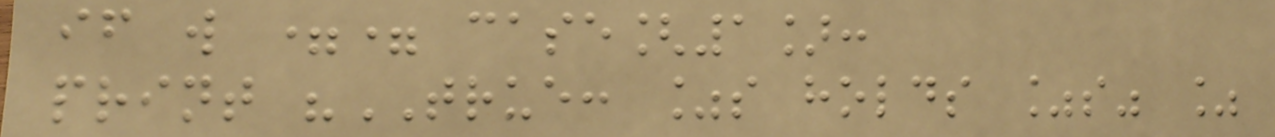if w == case[1]:
print "TRUE: %s holds %s" %
